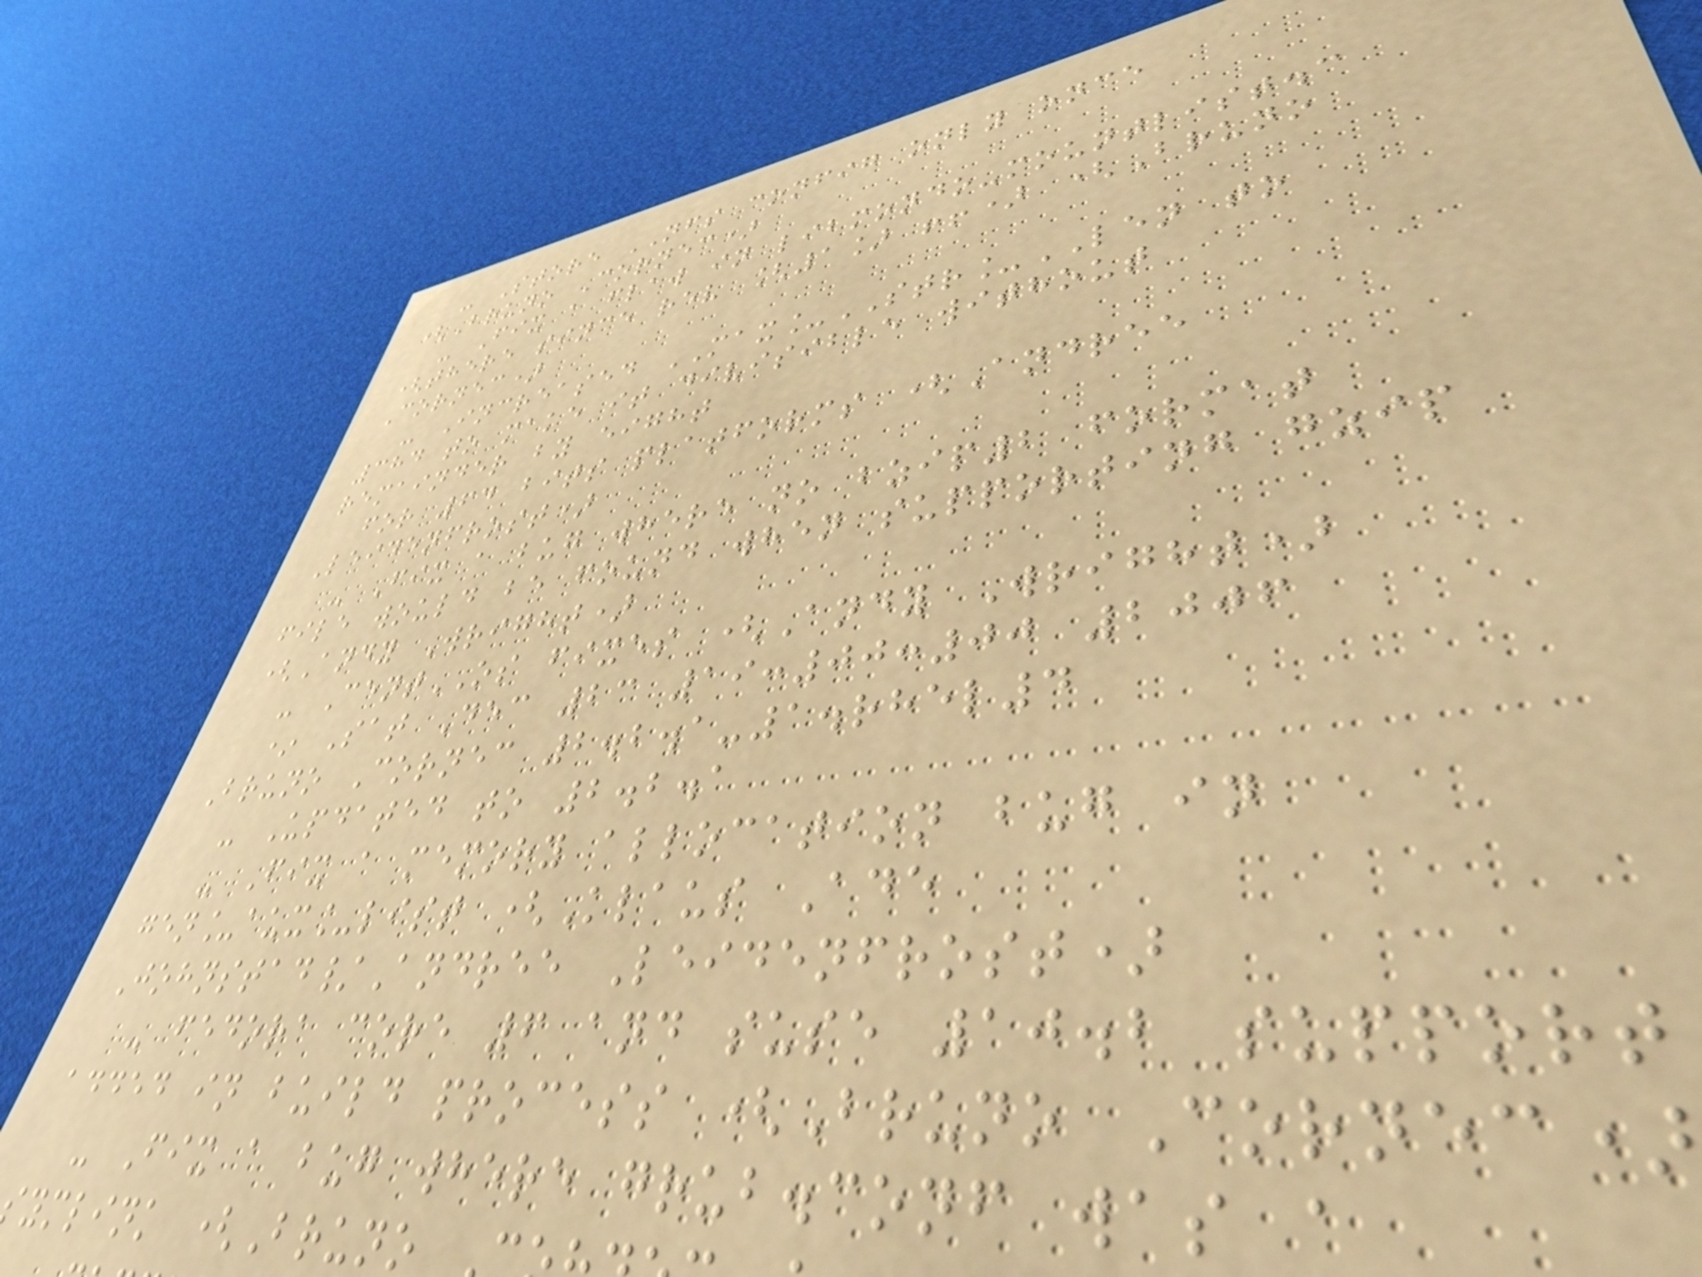- Store NFS config only once
(Bruno Cornec)
- Fix a flaw in libmondo-mountlist.c
(there since rev [1] !!) (Bruno
Cornec)
- Increased MAX_STR_LEN to
384 to make it divisible without
remainder by eight
for 64 bits platforms (Andree
Leidenfrost)
- Fix a bug where no bzip2 format
file would be found when supporting gzip
(Andy Wright)
- CentOS fixes (Andy Wright)
* Sat Dec 23 19:00:00 2006
Bruno Cornec 2.2.1-1.rhel4
- Updated to 2.2.1
- Fix a memory allocation bug in
gen_aux_list (Klaus Ade
Johnstad/Andree Leidenfrost)
- fedora core 6 and suse 10.2 support
added in build process (Bruno Cornec)
- Fix a bug where grub.conf was a
ymlink (Bruno
